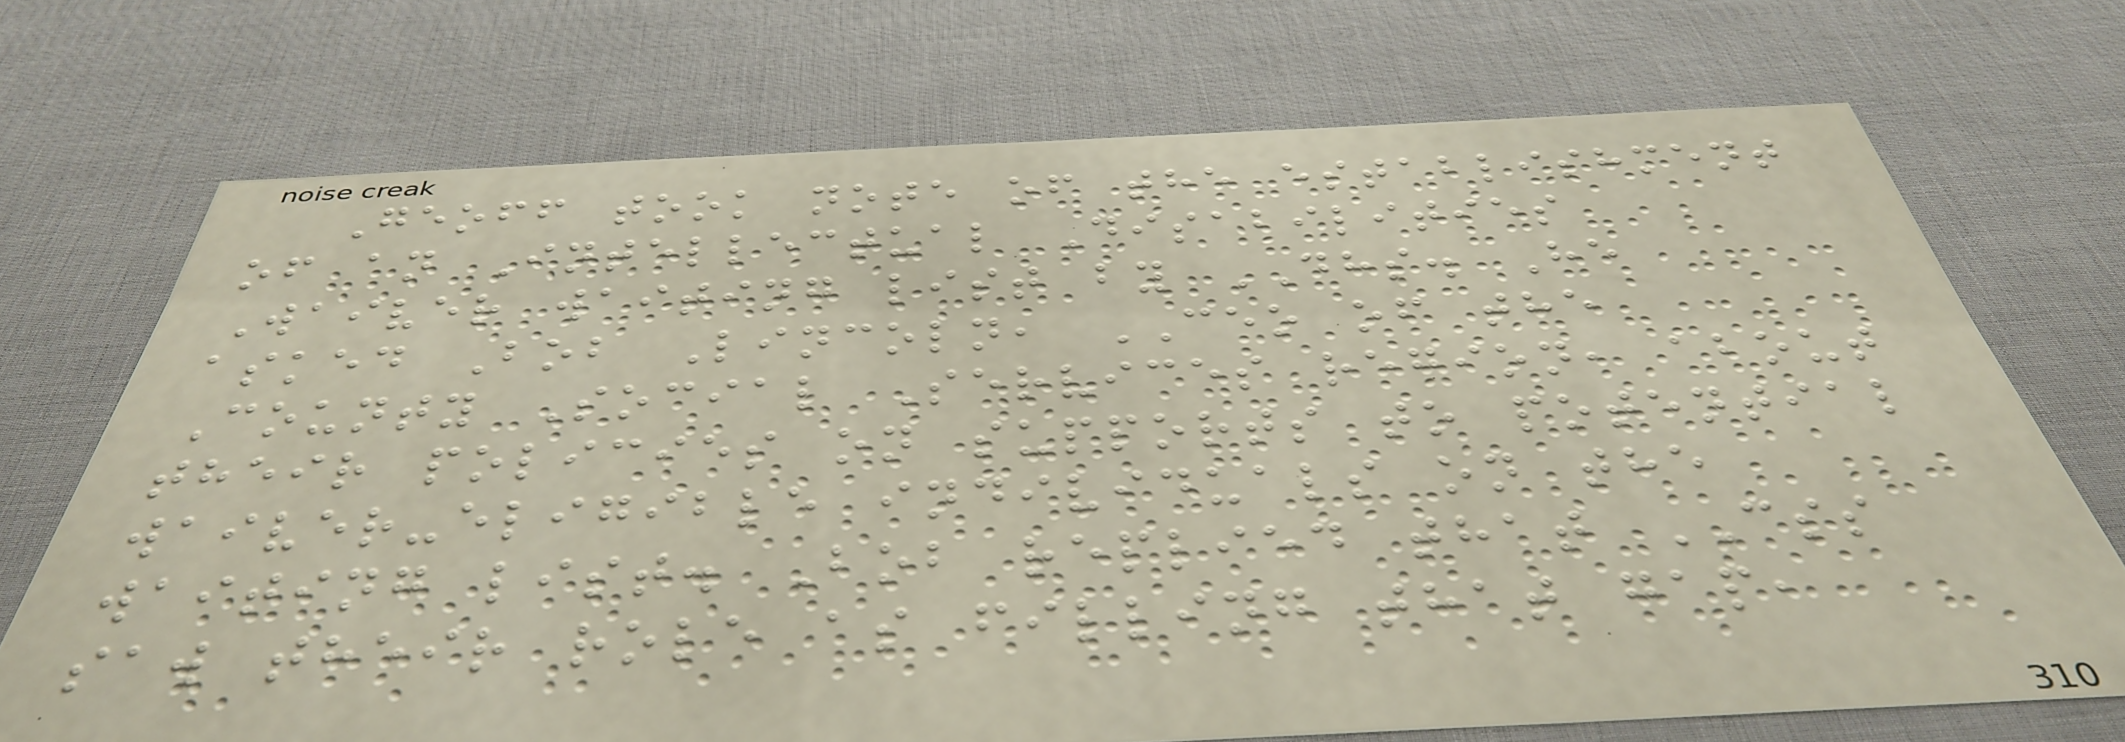Geoff took note of the establishment
of an Intellectual Disabilities
Waiver waiting list by DHS. He
asked Bob Lincoln, CEO of the
County Social Services region, about
their policies on supports to potential
waiver-eligible individuals on the
waiting list. Bob replied that CSS
saw their role as filling that gap,
